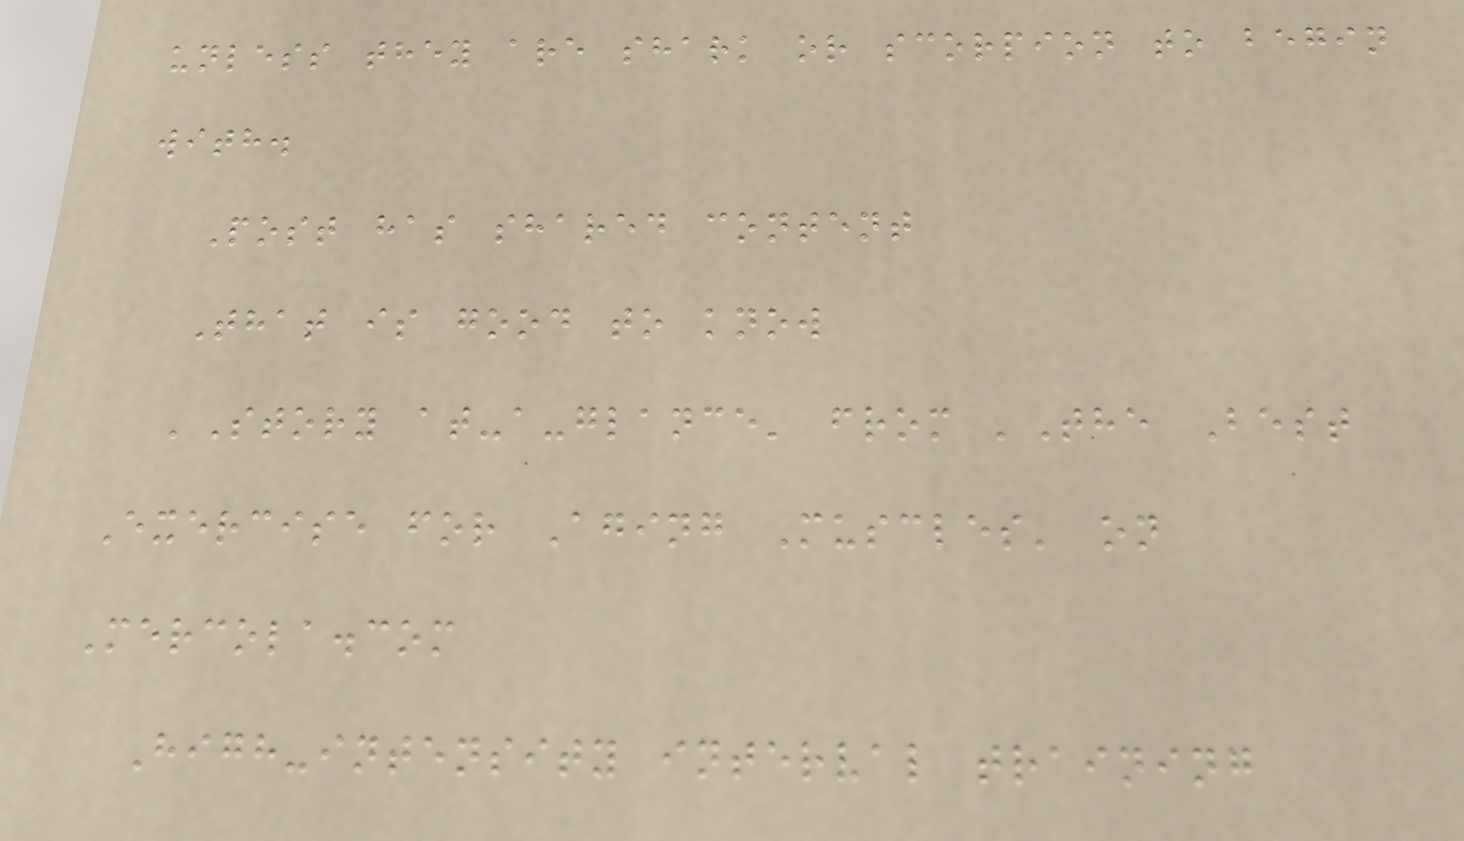unless they are shark or scorpion to begin
with.
Post has shared content
That is good to know
'Story at-a-glance' from 'The Best
Exercise for Aging Muscles' on
Mercola.com
High-intensity interval training
